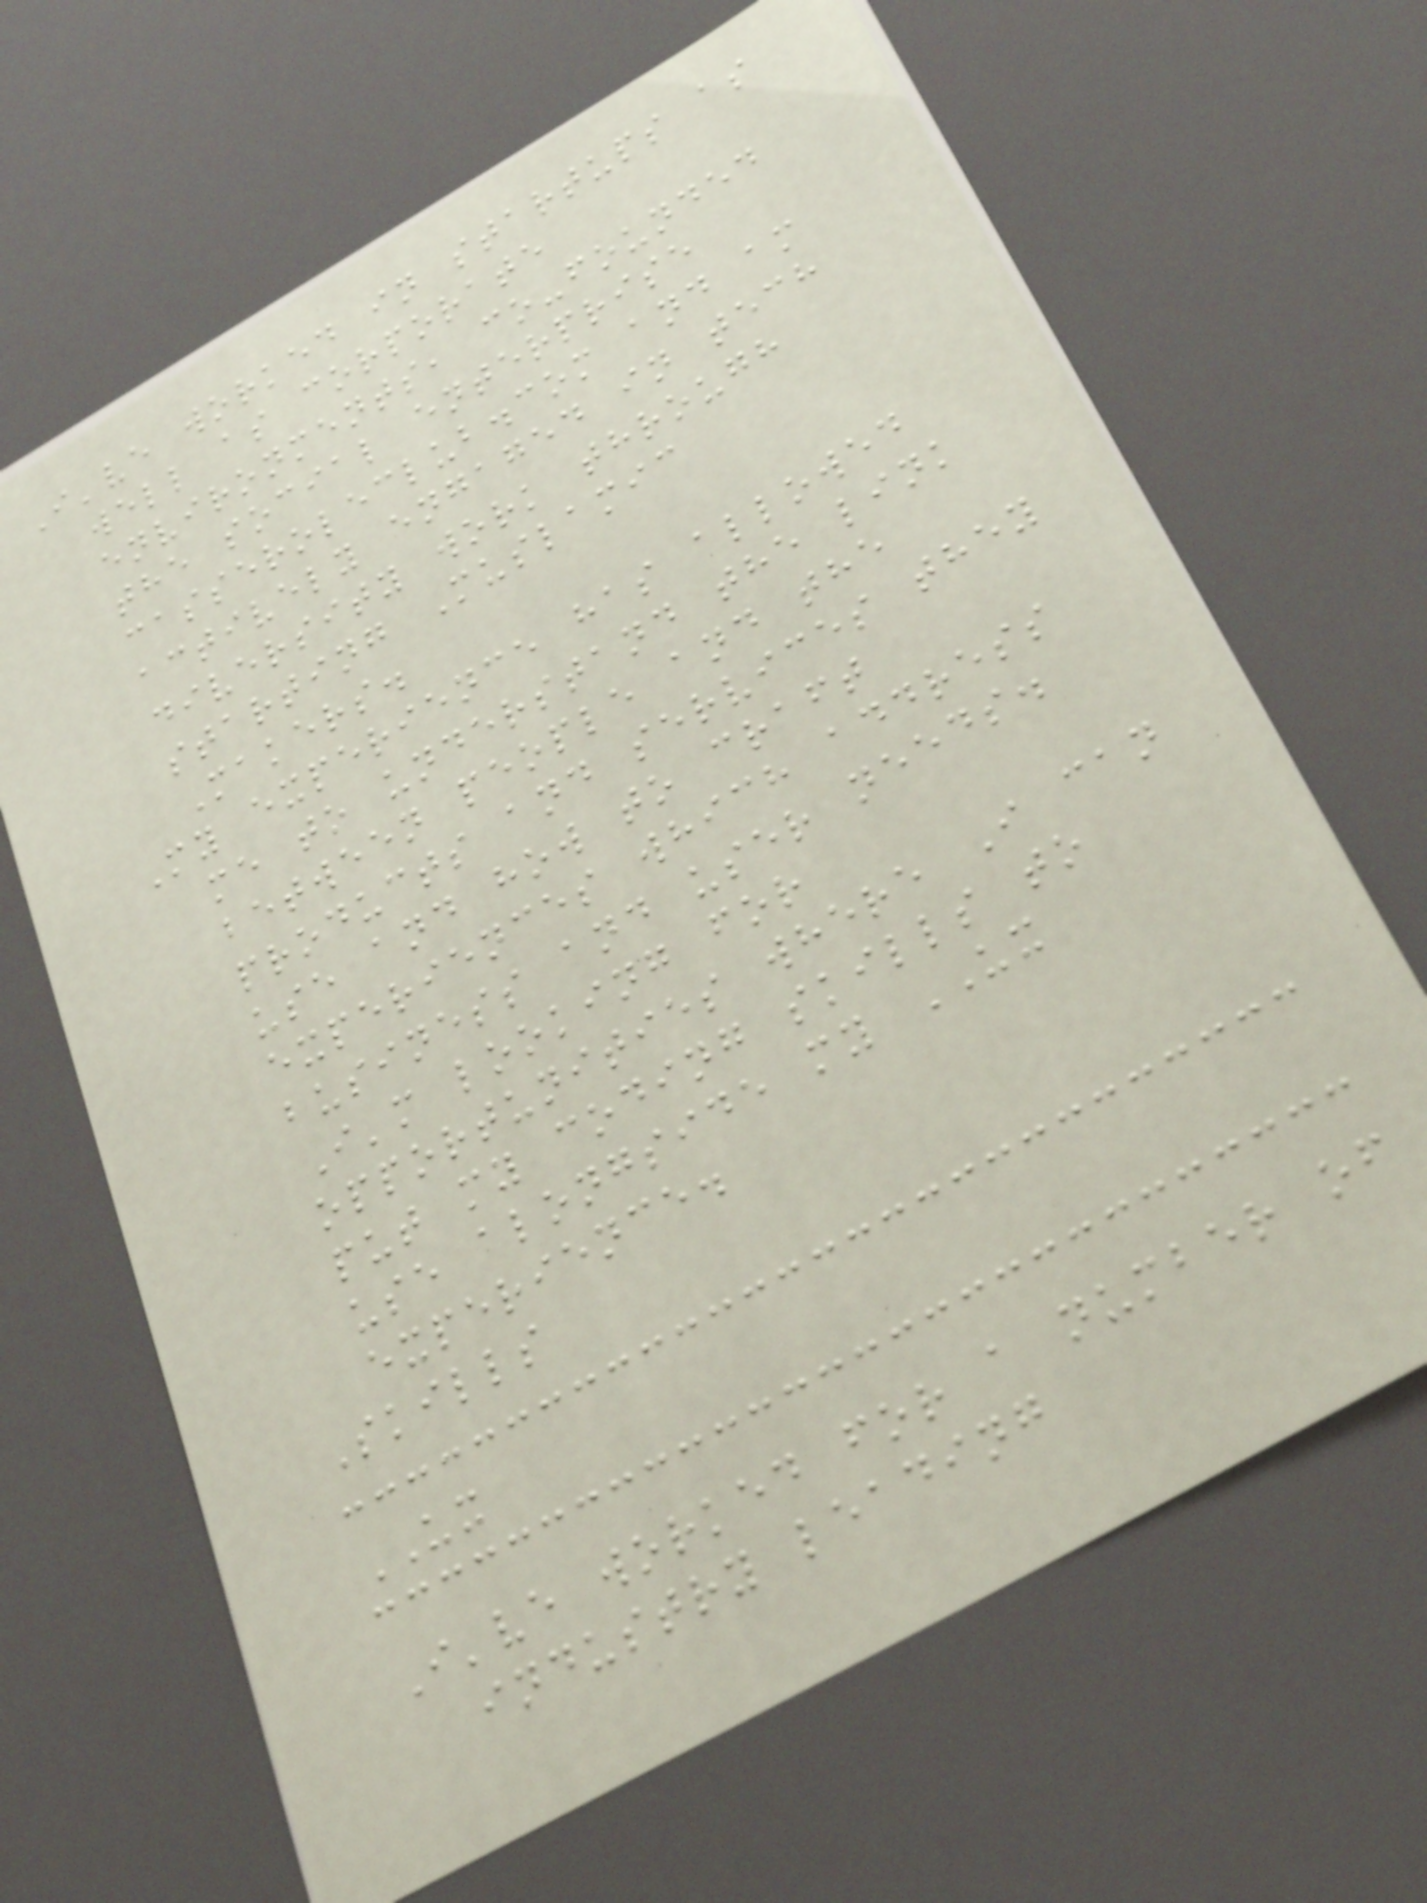I've worked in startups as
well as corporate
environments, co-founded
the social enterprise
casseroleclub.com and am
actively engaged in tech
diversity work through
starting Muslamic
Makers.
My experience has allowed
me to understand the link
between people and the
products and services they
use and how to craft
experiences which address
business and user needs.
I'm looking for
opportunities where I can
put my coding skills to
use alongside my UX
experience.
Skills
UX
I've worked for a number of
industry leading
